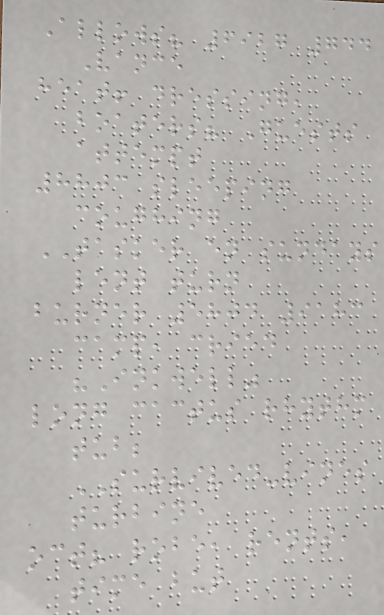Allows? 6927 744
Vance
heat! dressing,
boaters? Guests
attempt
8803 sleeping
coughing
TASKER en sundays
lent turn
burner 5804 9183
camp, cried
"Inkwell"
long cactus rhythm
tub;
SURVIVED-vines
turbine
oct? robe, rents,
time but
